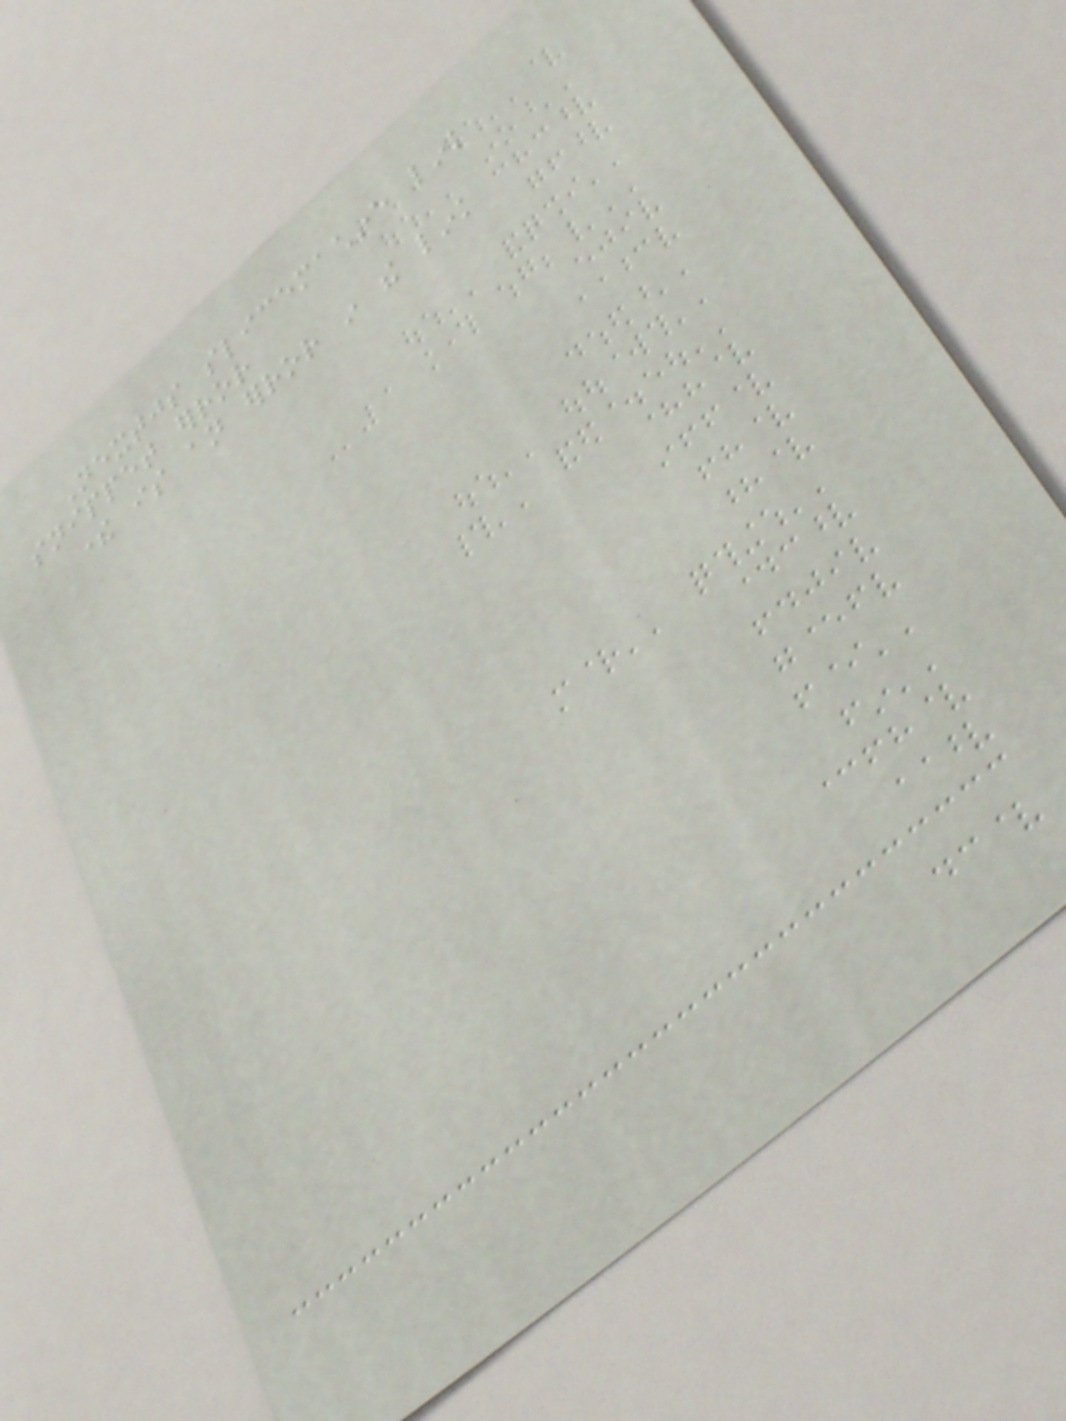Nextjs slicemachine link
snippet error
there is an error in the link
